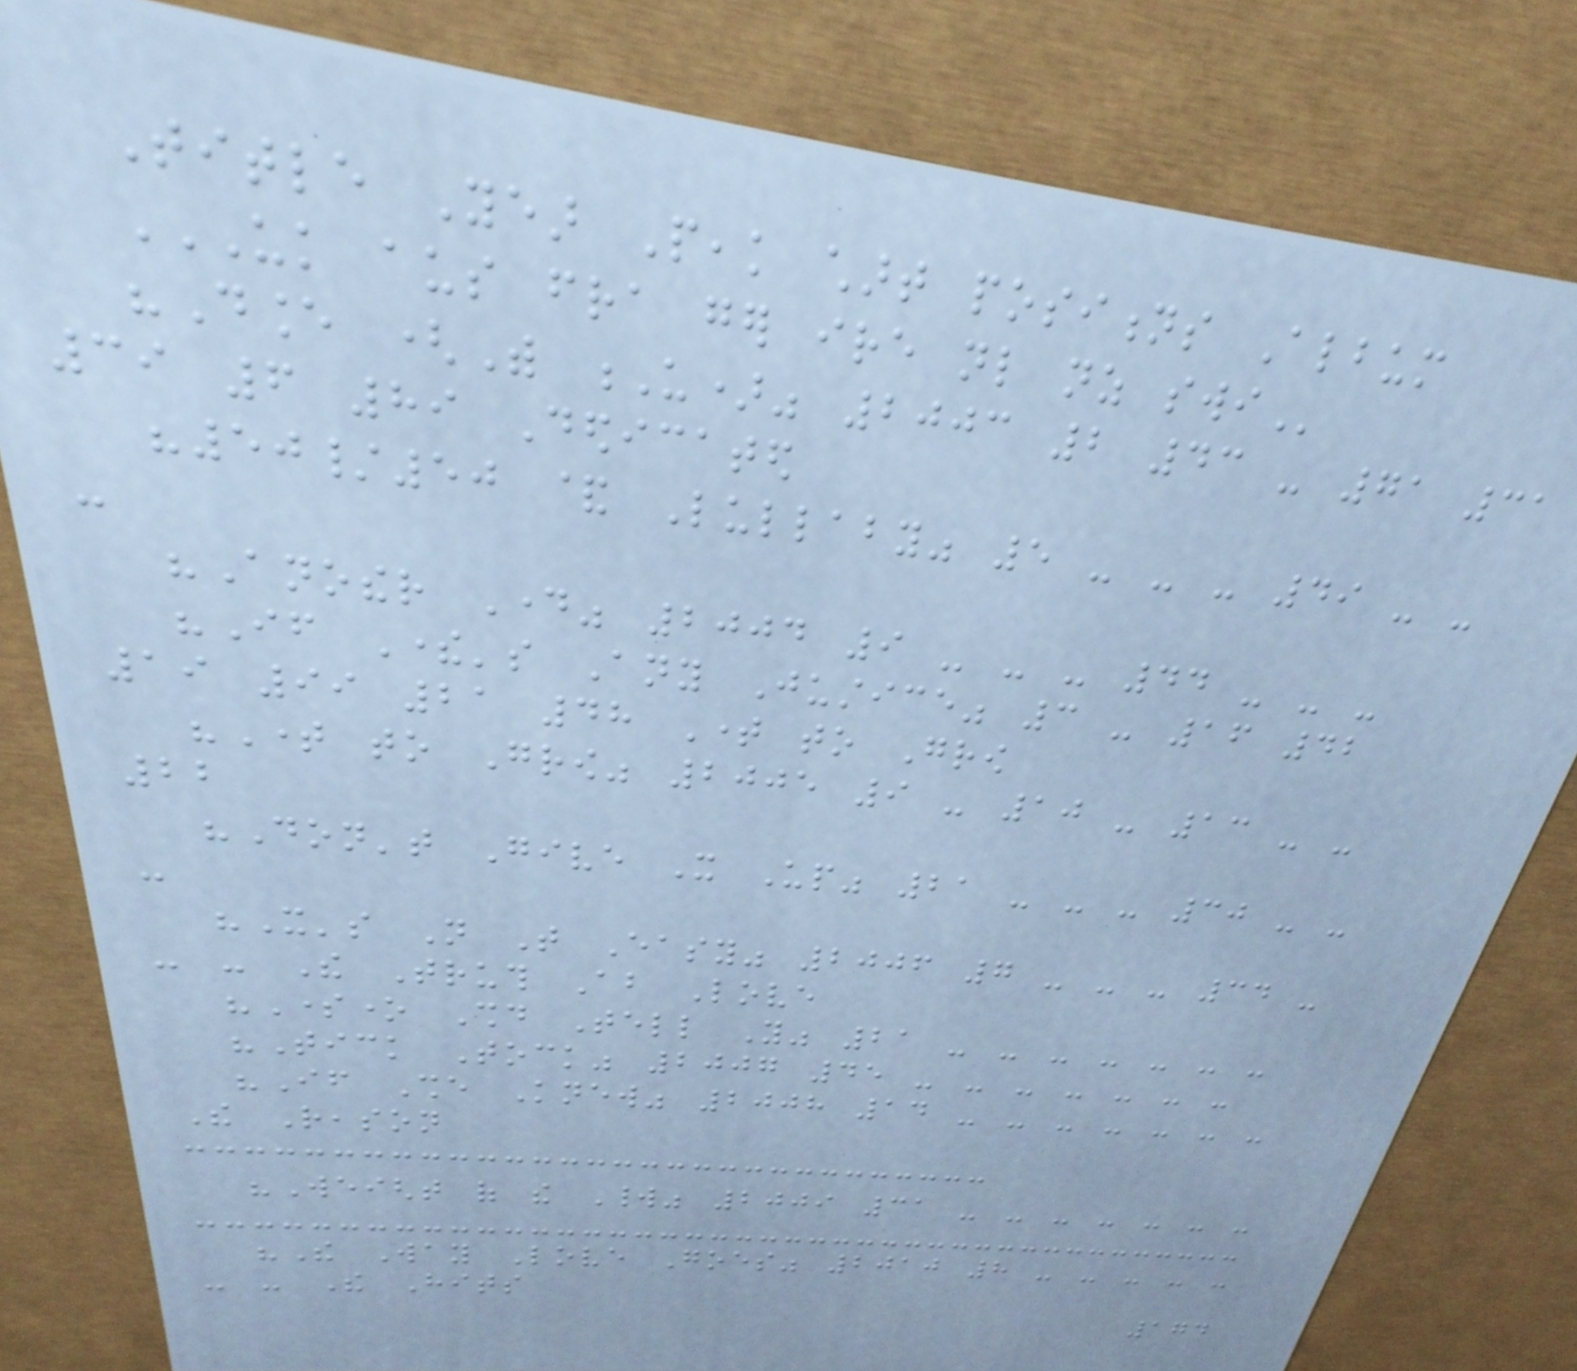Title Year Peak chart positions Album
UK AUS FRA GER IRE NL NZ SWI
"Dance (With U)" 2003 2 43 - 71 31
39 6 89 Dedicated
"50/50 & Lullaby" 5 - - - 49 - -
-
"Another Day" 2004 9 - - - 44 - - -
"If There's Any Justice" 3 - 16 42
19 99 21 48 Time to Grow
"Time to Grow" 2005 9 - 10 - 13 - -
22
"Don't Give It Up" 21 - - - 30 - -
-
"It's Not That Easy" 2006 7 - - - 34 -
- - The Truth About Love
"Someone Should Tell You" 21 - - - - - - -
"Tick Tock" 2007 45 - - - - - - -
"If She Knew" 2008 14 - - - - - - -
The Reason
"Weight of the World" 2009 31 - - - - - - -
"The Way Love Goes" 2010 8 - - - - -
- - The Hits
174
